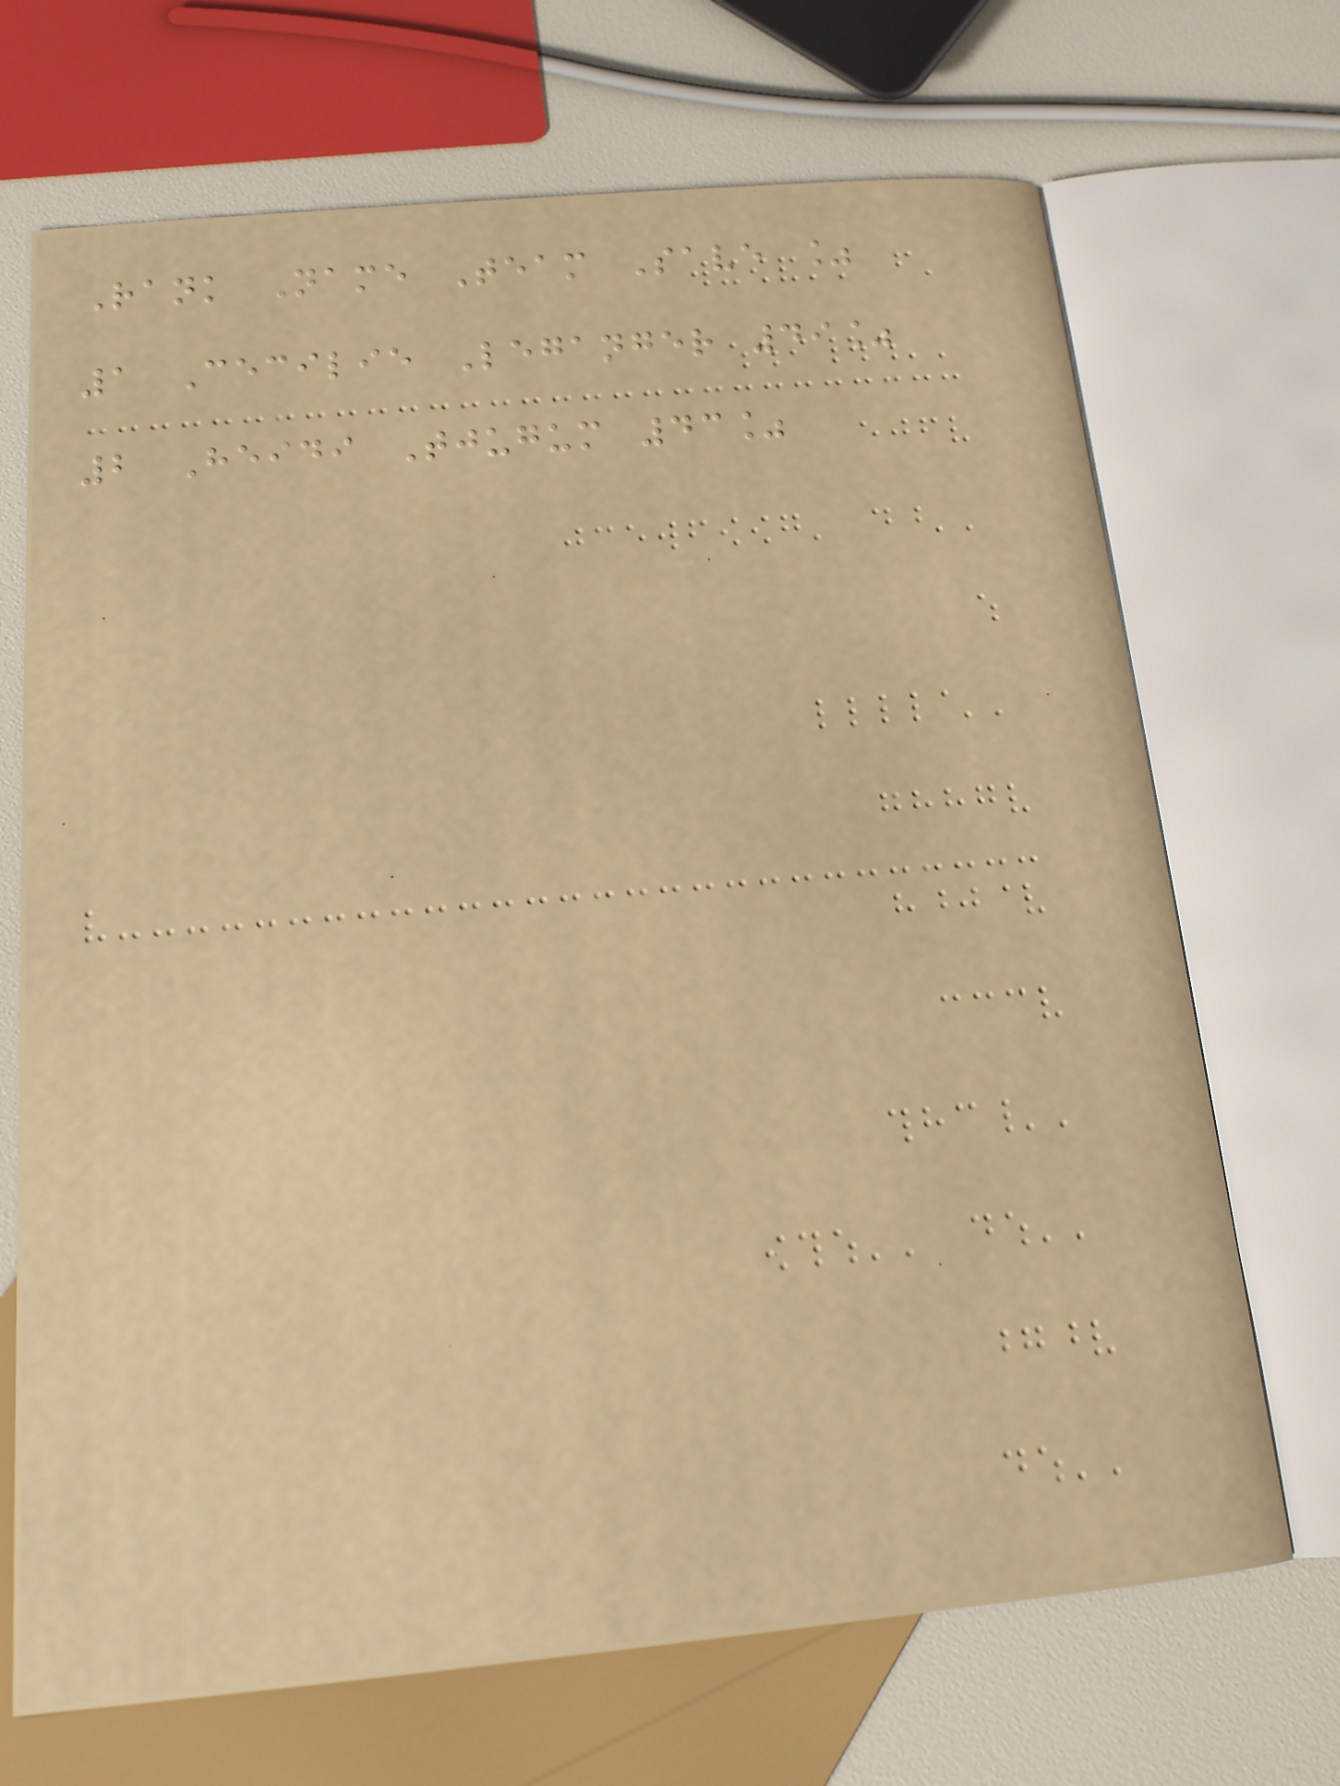Rank Name Team Save %
1 Cecilie Leganger 49%
2 Heidi Tjugum 43%
